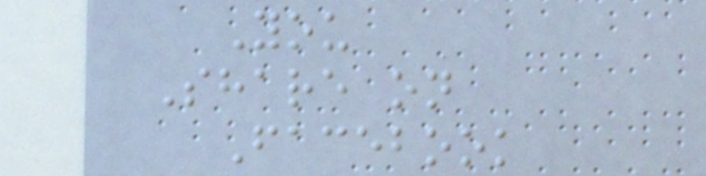You
Share on
Facebook
